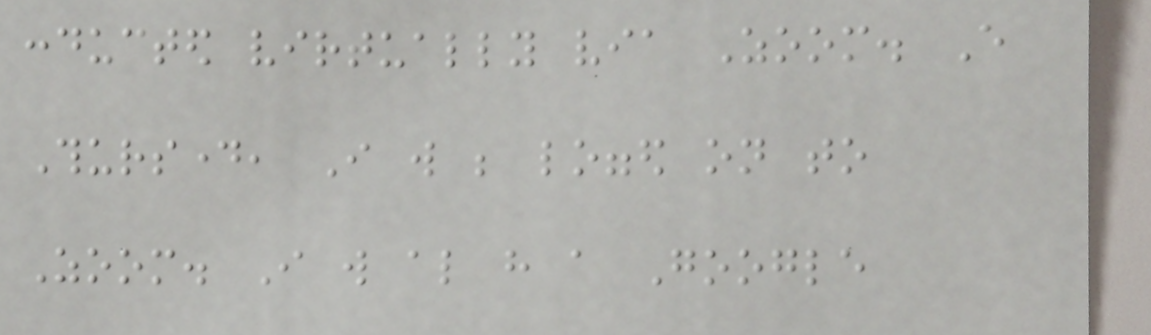conducted virtually via Zoom. Every
Thursday, I will be logged on to
Zoom. I will also have a Google
